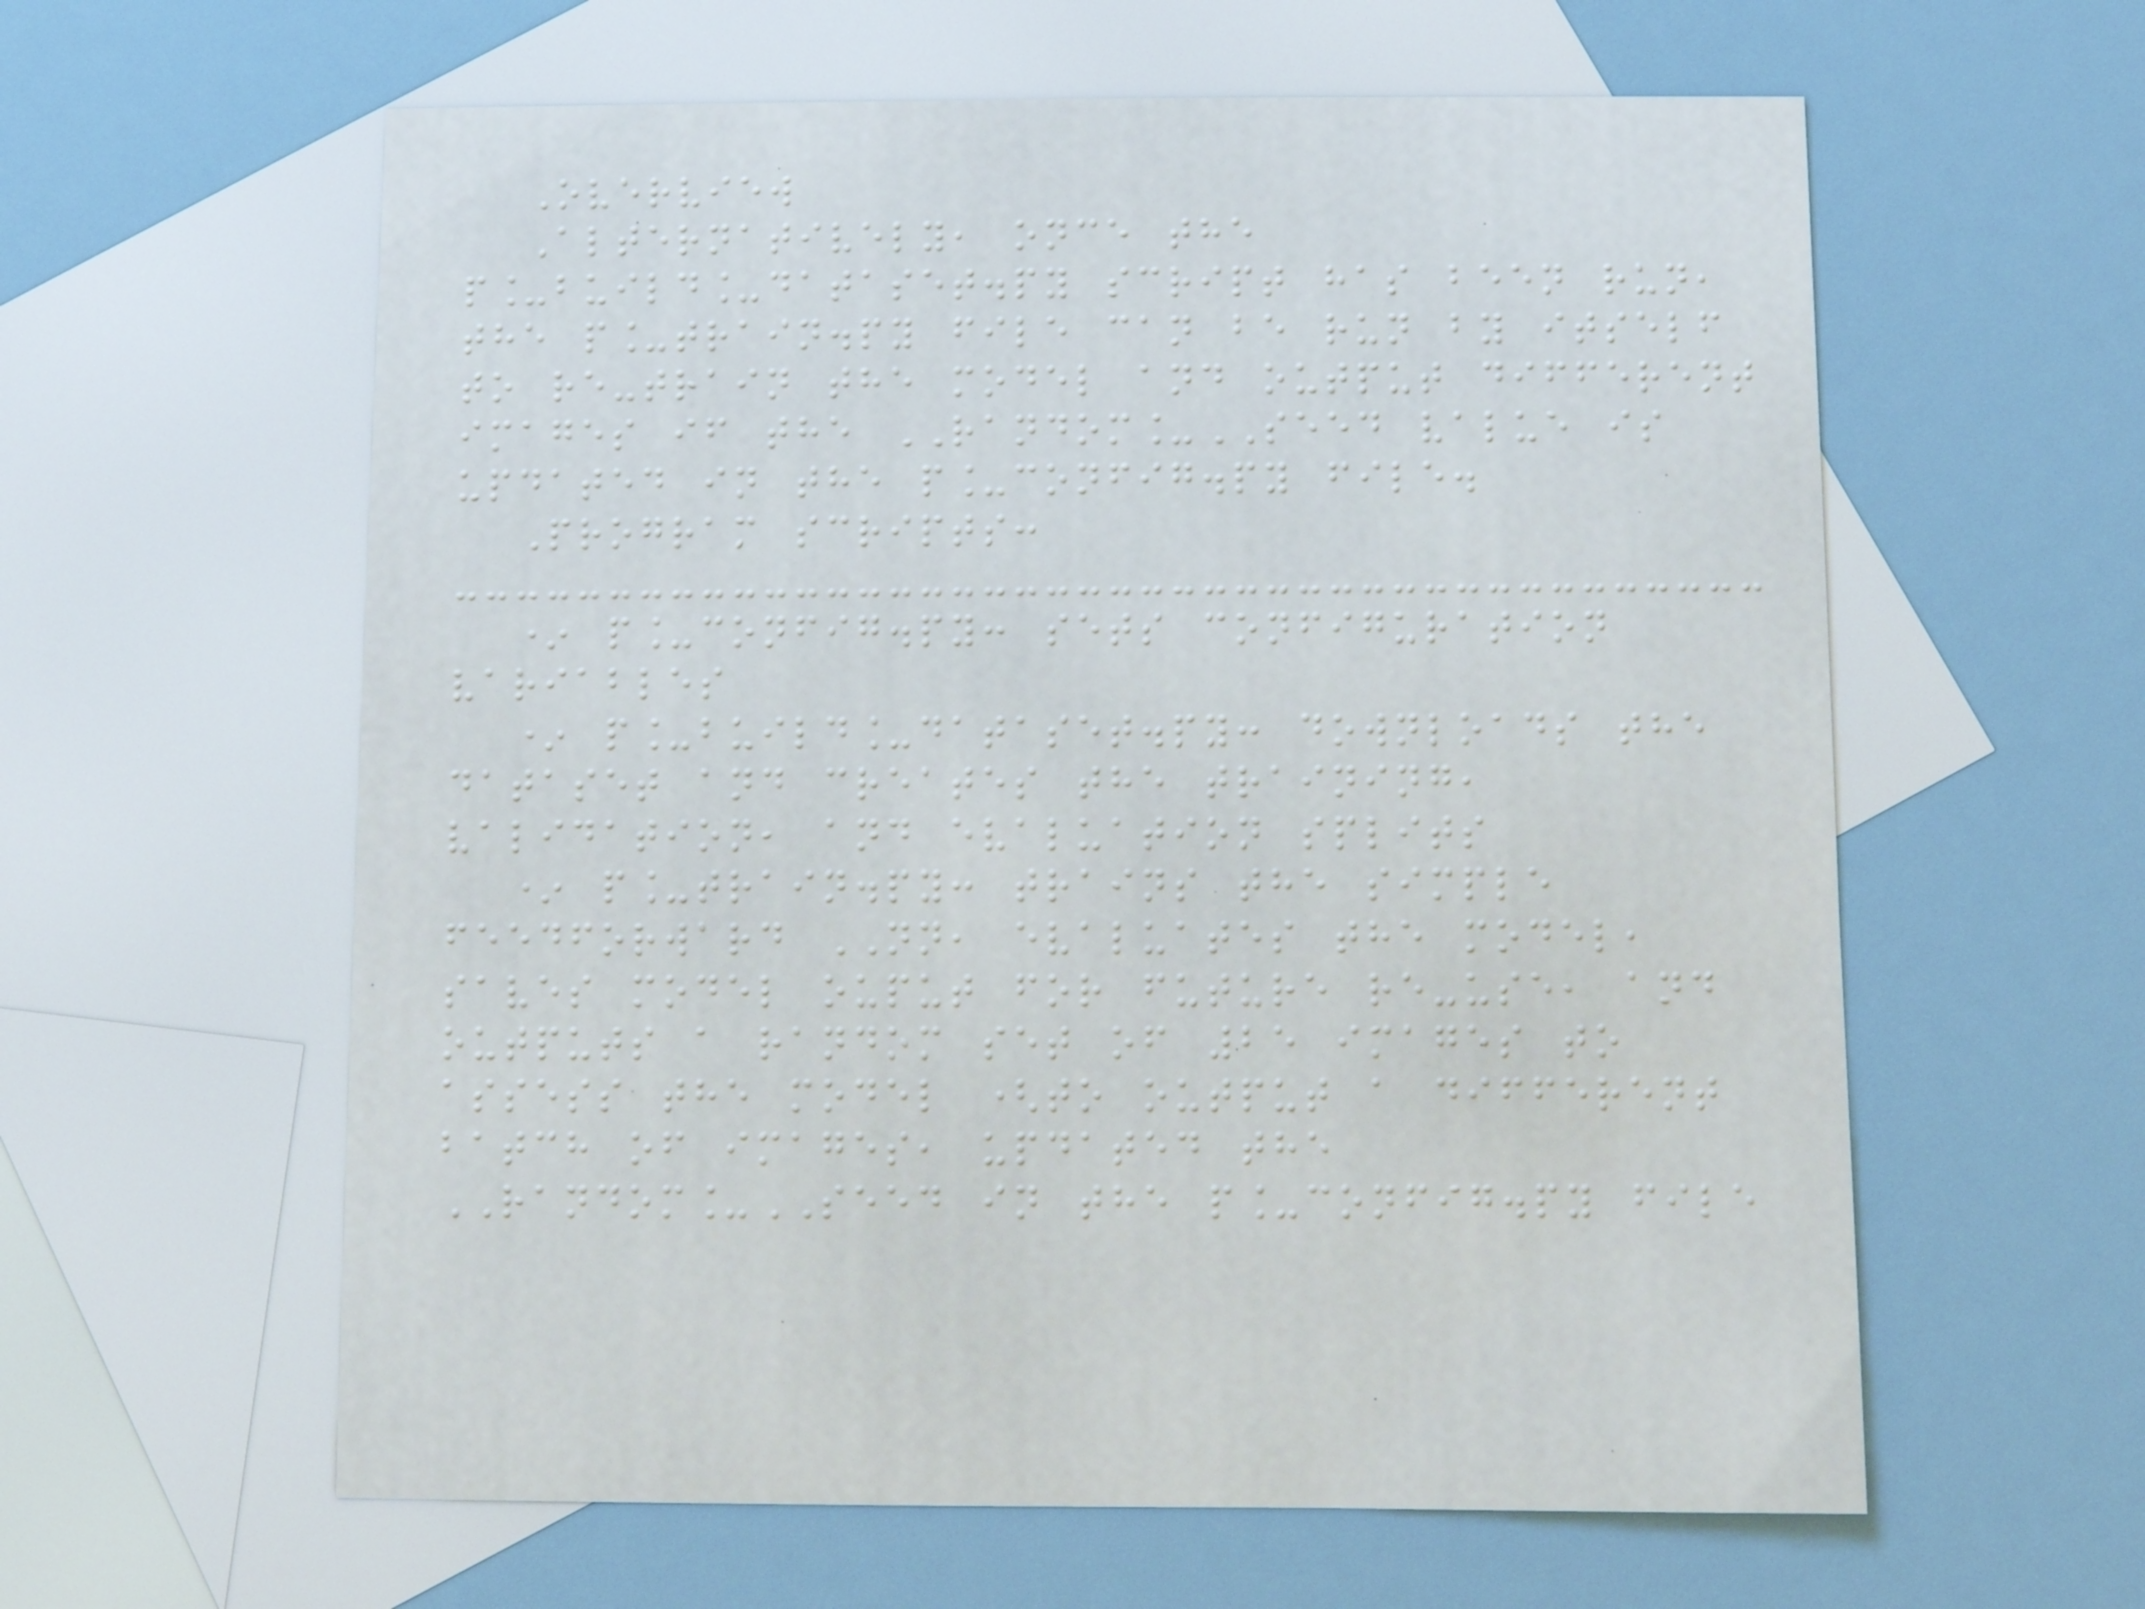Overview
Alternatively, once the
p_build_dataset.py script has been run,
the p_train.py file can be run by itself
to re-train the model and output different
images if the RANDOM_SEED value is
updated in the p_config.py file.
Program scripts:
* p_config.py: sets configuration
variables
* p_build_dataset.py: downloads the
dataset and creates the training,
validation, and evaluation splits
* p_train.py: trains the simple
feedforward NN, evaluates the model,
saves model ouput for future re-use, and
outputs a random set of 25 images to
assess the model (to output a different
batch of images, updated the
RANDOM_SEED in the p_config.py file
